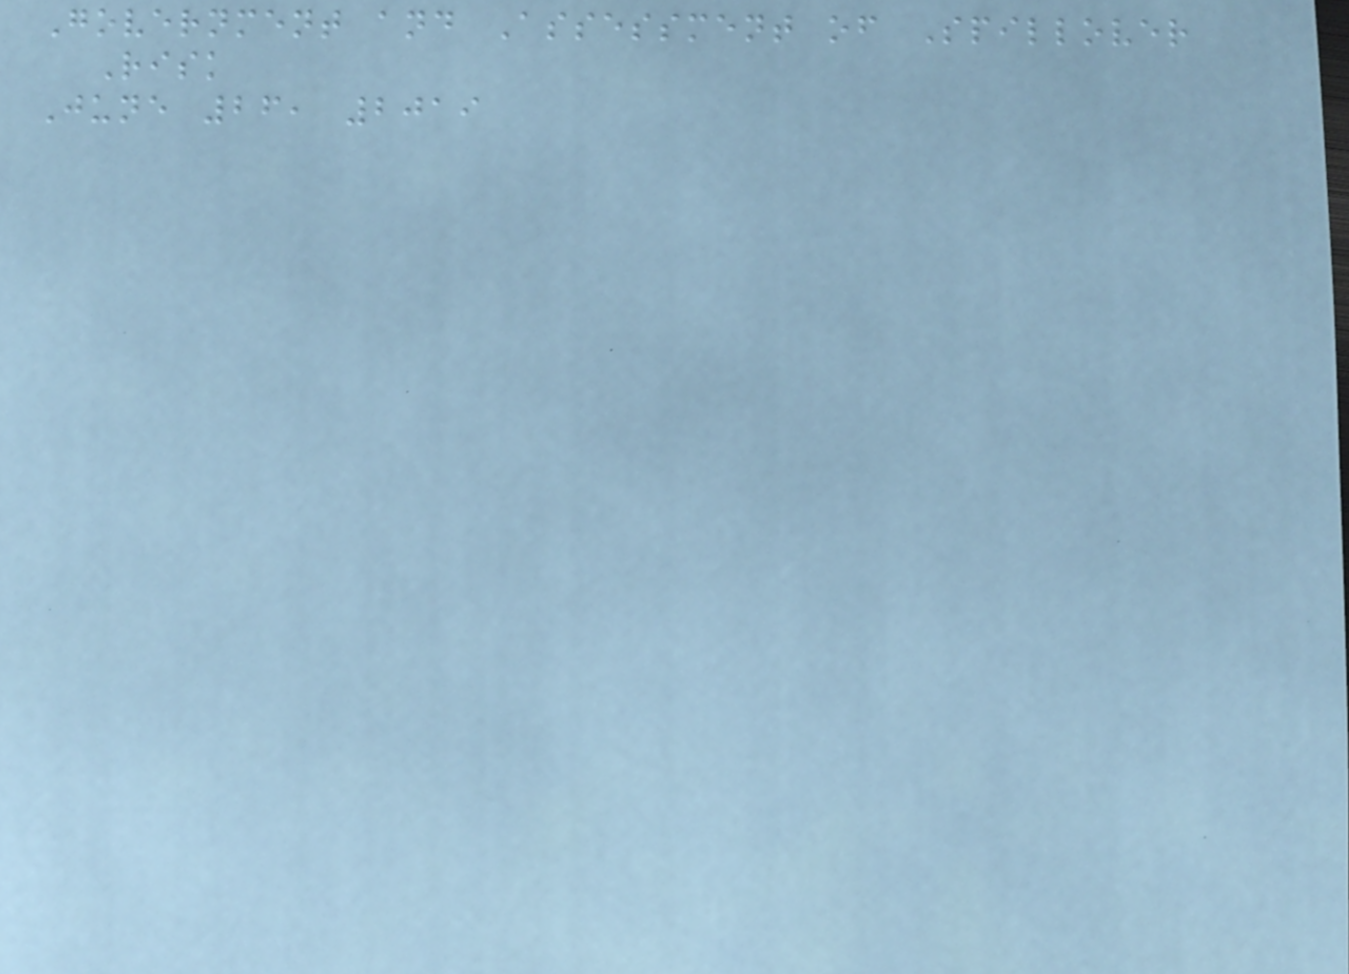Government and Assessment of Spillover
Risk
June 26, 2019
